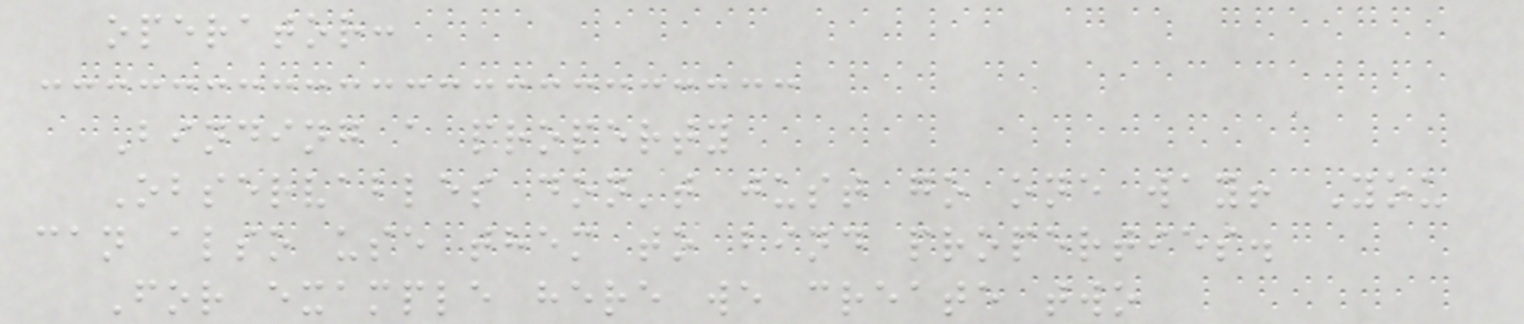operator:
Binding a property
Observables don't just go one way! You
can also use them to bind properties.
For example here we create two
